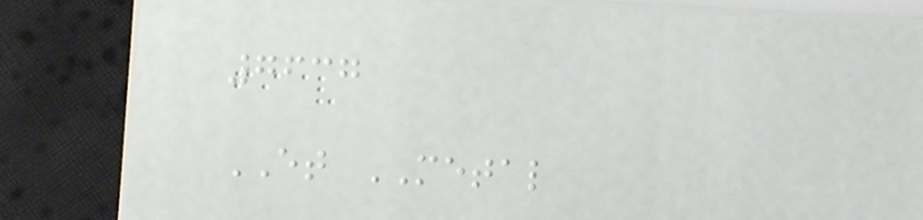7637
ET METAL
